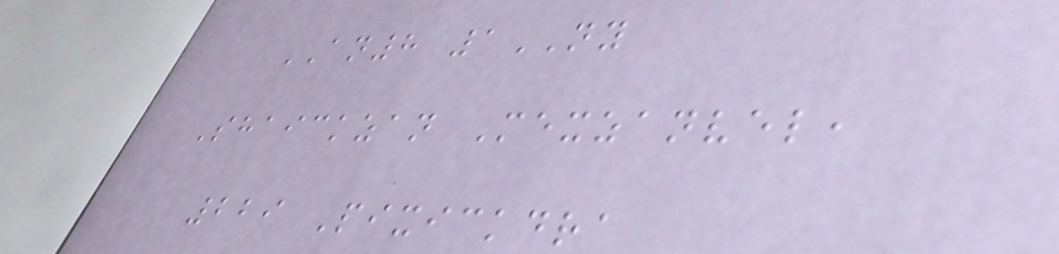AN8 1NY
Shaickzan Mexzanvel,
229 Pixickdra
